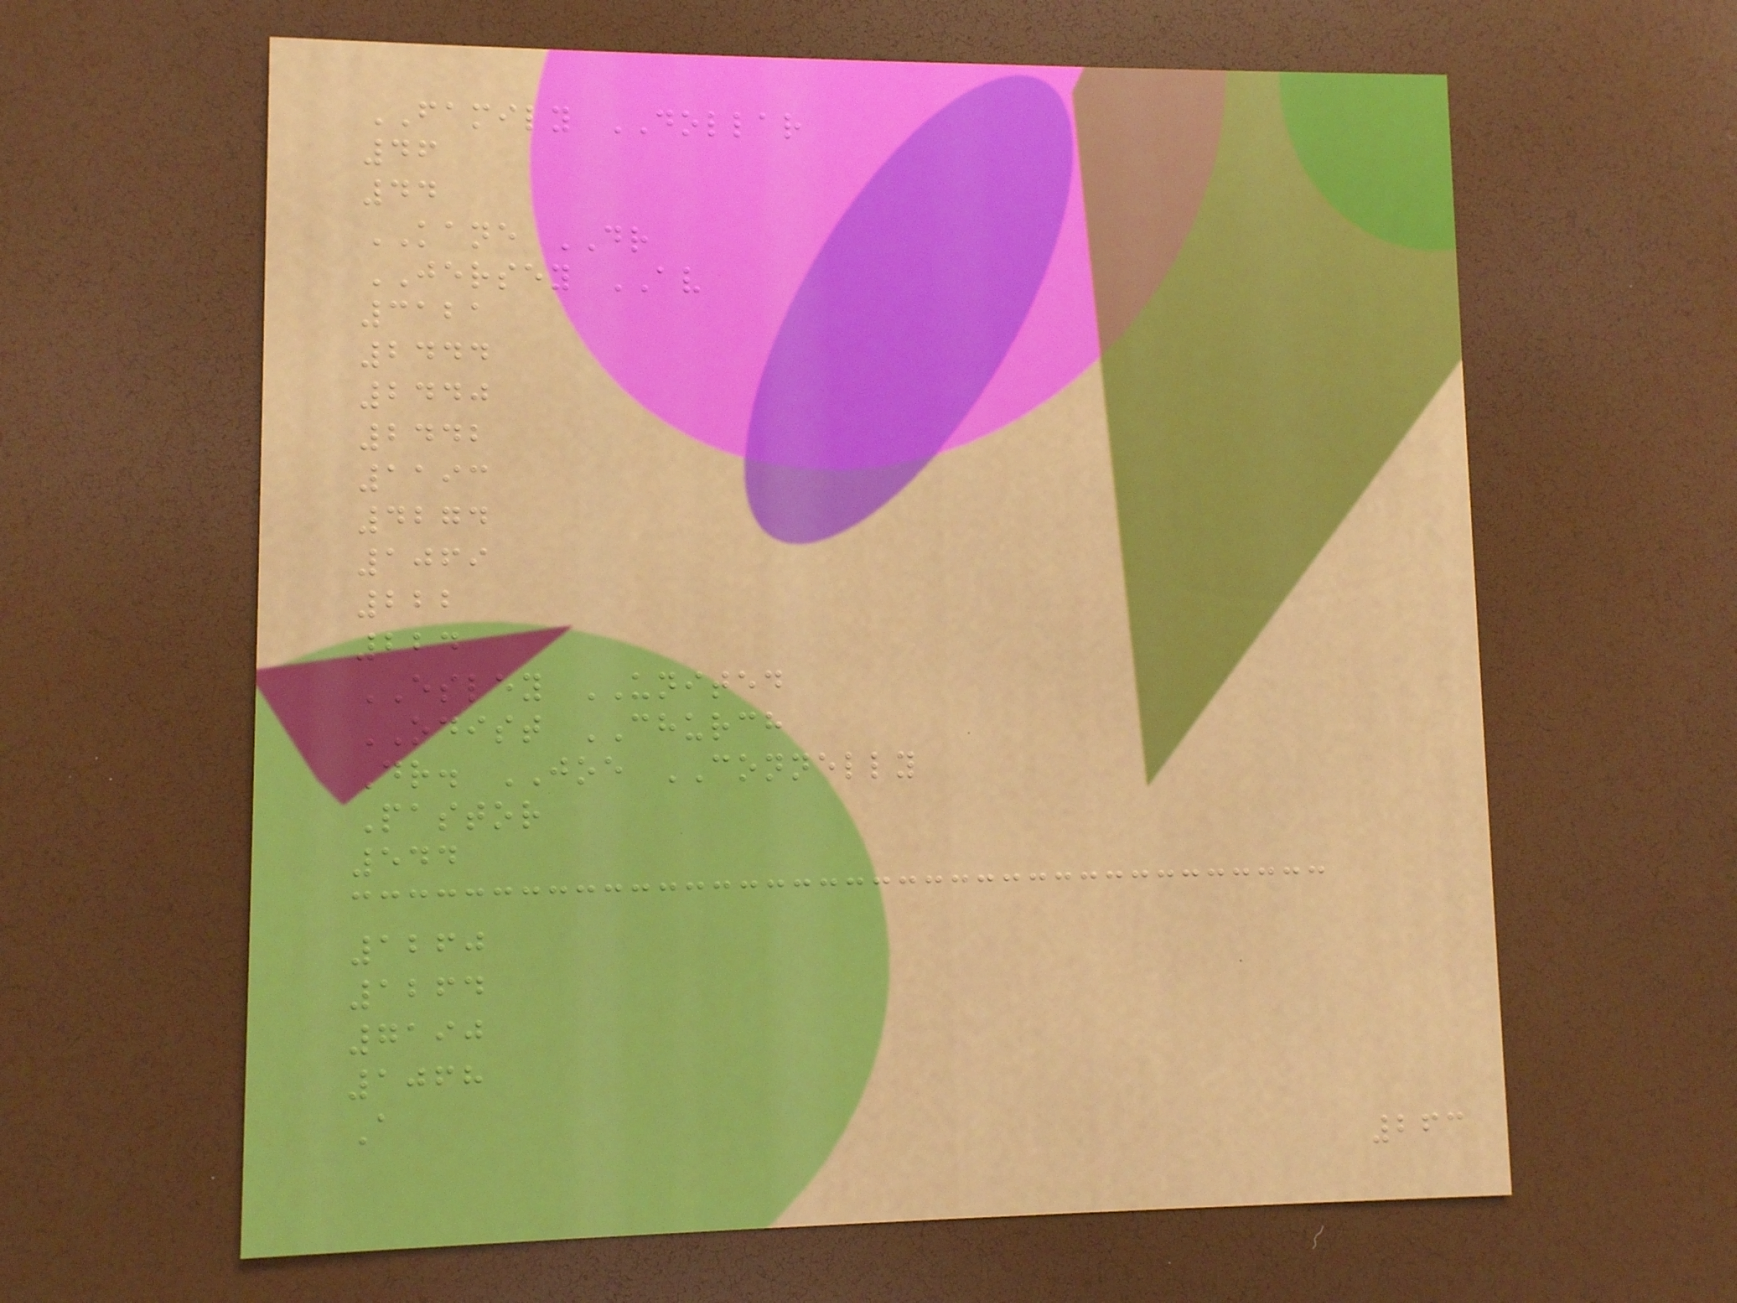FAMILY DOLLAR
46
44
KANE DR
JERSEY AV
3121
2444
2440
2442
1193
4274
1069
222
224
ESLEY UNITED
ODIST CHURCH
Dr. JOE CONNELLY
Pastor
544
1260
1264
7190
1068
A
263
